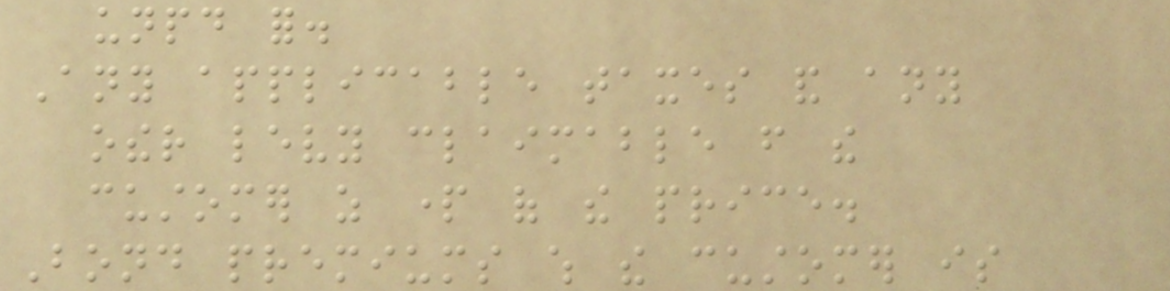unpaid for.
Any applicable taxes and any
other levy claimable from the
customer as part of the price.
Bond premiums which the customer is
